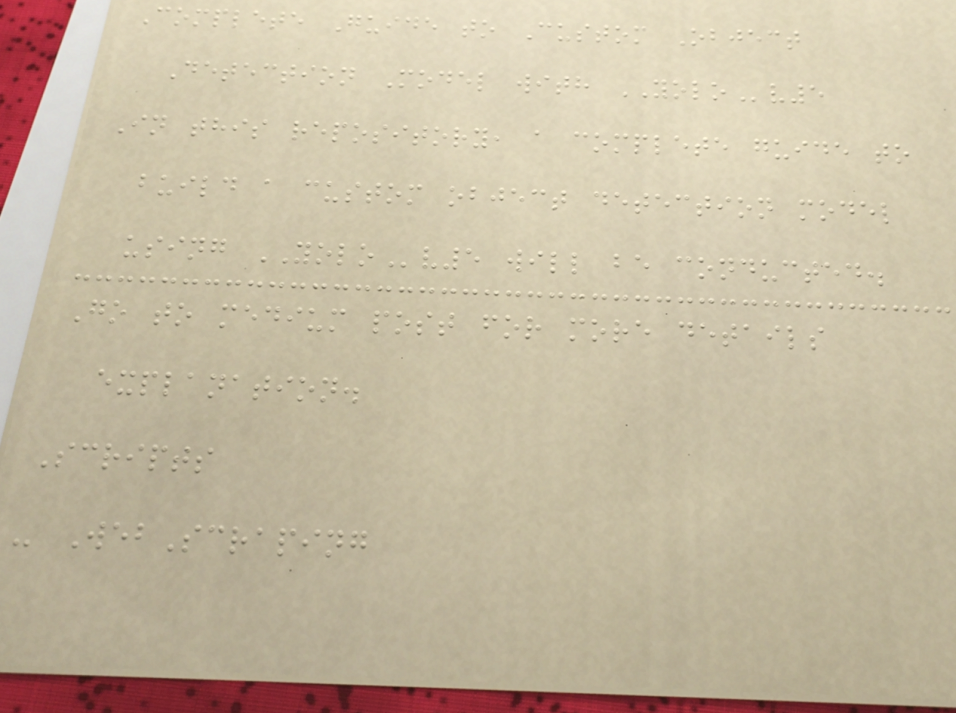Complete Guide to Custom Object
Detection Model with YOLOv5
In this repository, a complete guide to
build a custom object detection model
using YOLOv5 will be conducted.
Go to medium post for more details
explanation.
Scripts
- WebScraping
